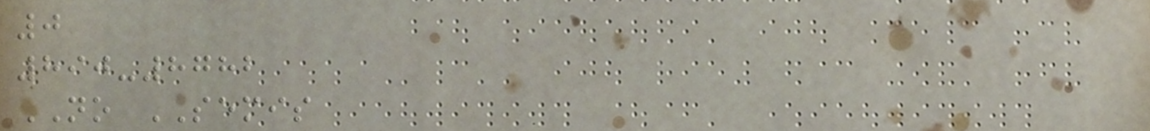0
890-8782
NO SEMIS
